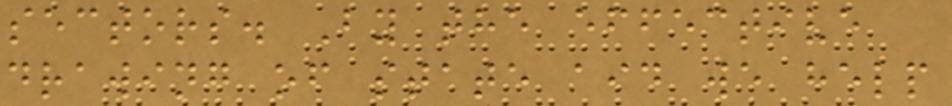sectors. By the effective
drawing of state aid we help
